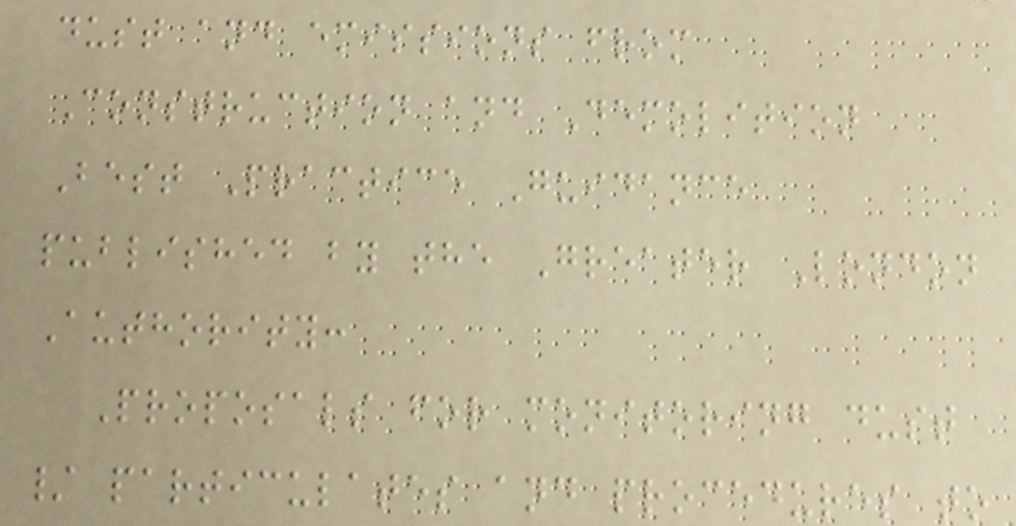dust and emissions from
Construction and Demolition
Best Practice Guidance
published by the Greater London
Authority:
Proposals for monitoring dust
/ particulates and procedures to
